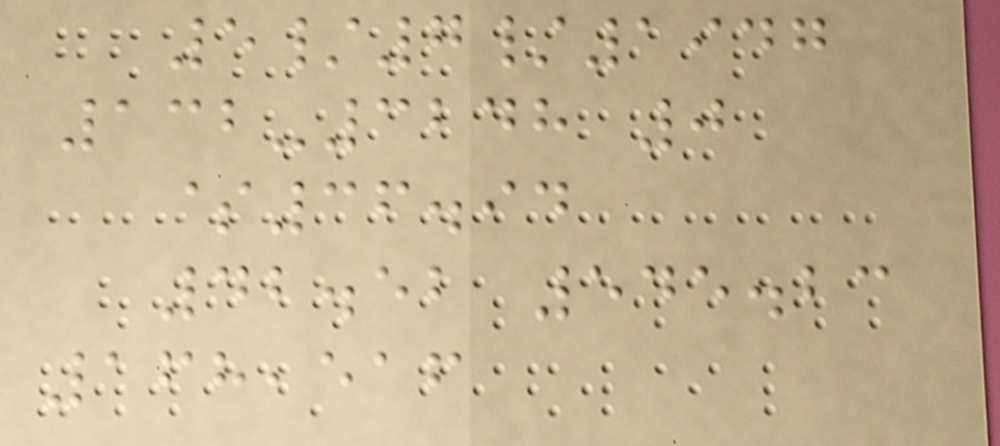5/7/1947
132-3248 0
$36.94
42.52 545.23
168,516
